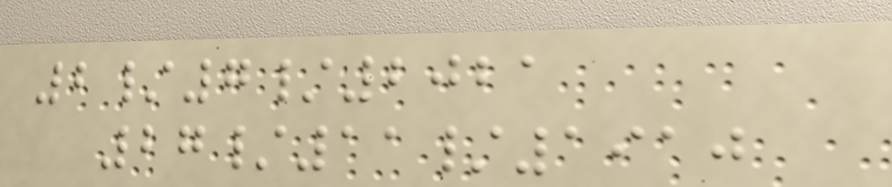2/7/2021
27/11/1910
